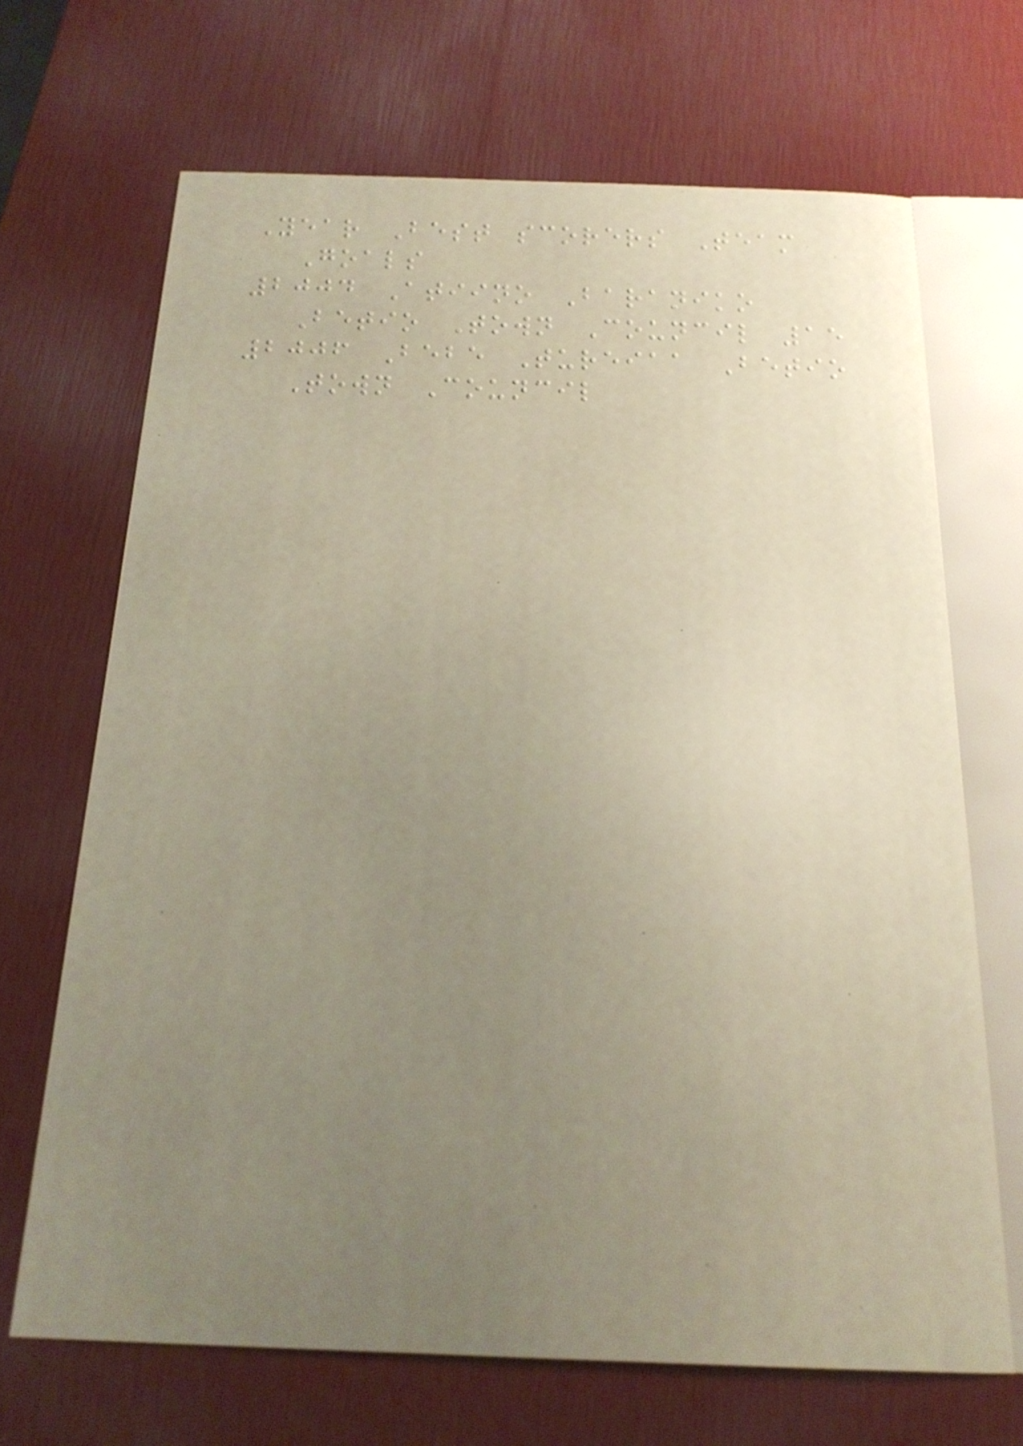Year Best scorers Team
Goals
2004 Atiino Baraniko
Betio Town Council 15
2006 Bebe Tureiaa Betio
Town Council
